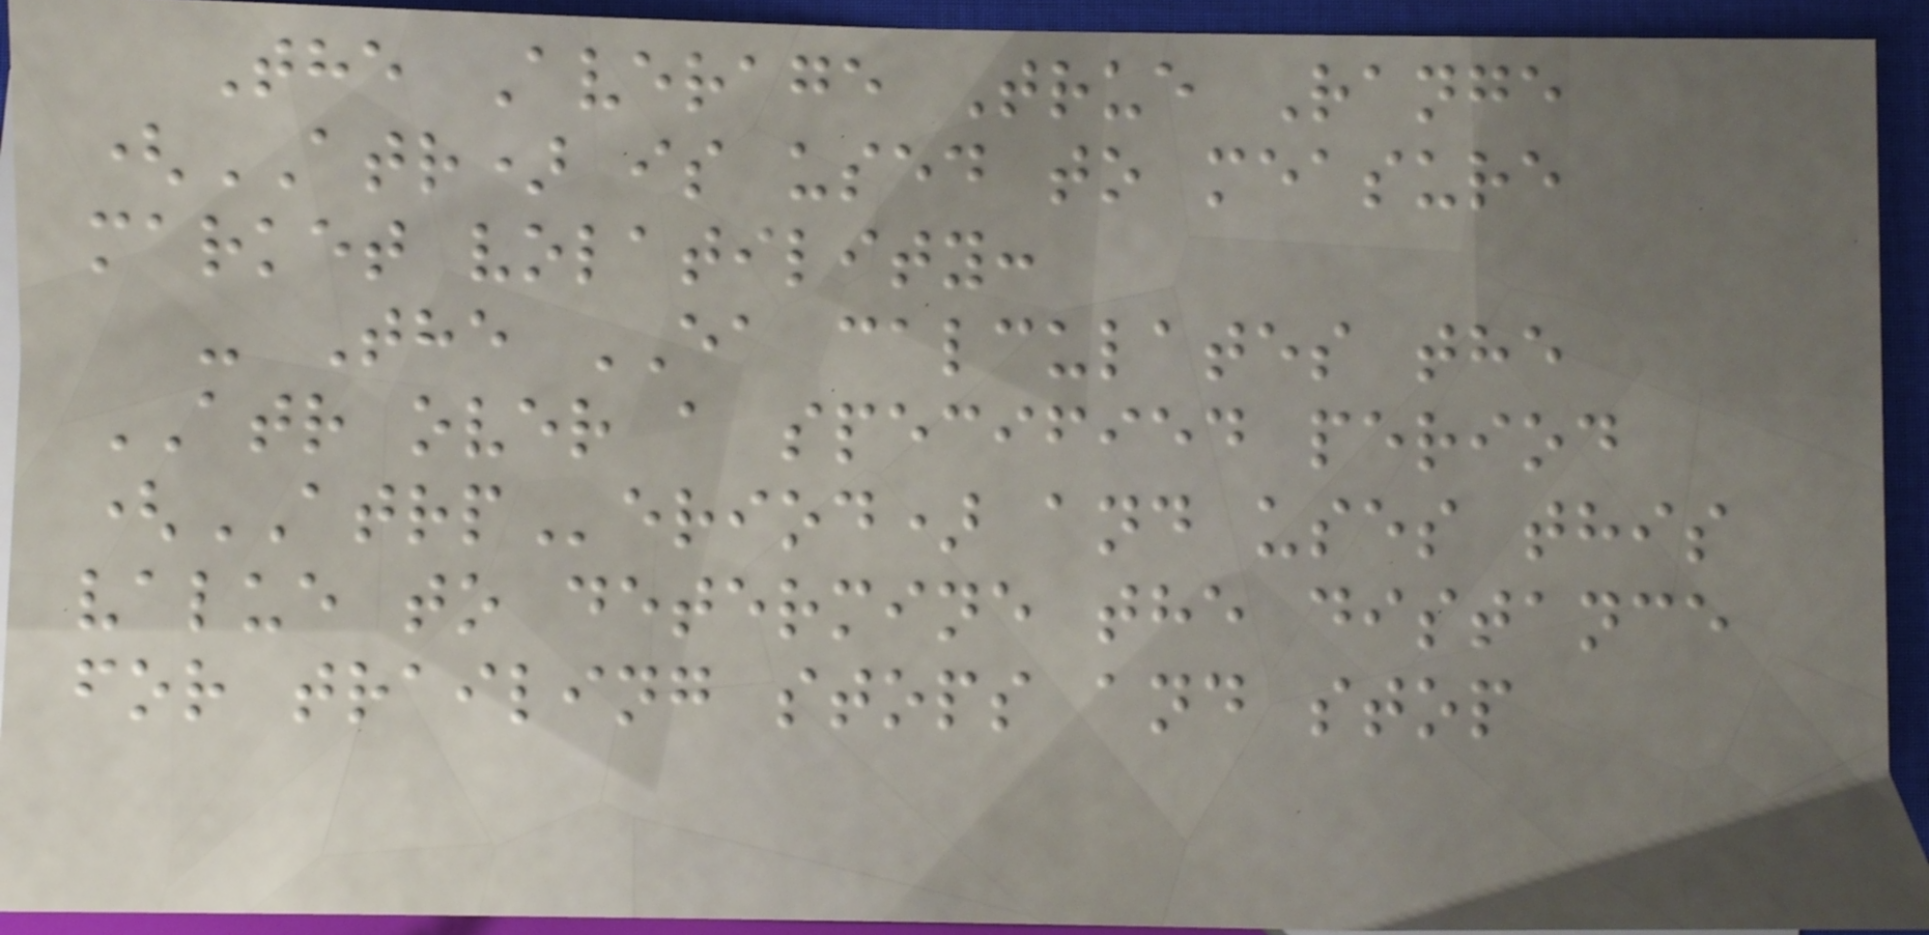The Average True Range
(ATR) is used to measure
market volatility:
- The EA calculates the
ATR over a specified period
(ATRPeriod) and uses this
value to determine the distance
for trailing stops and stop
